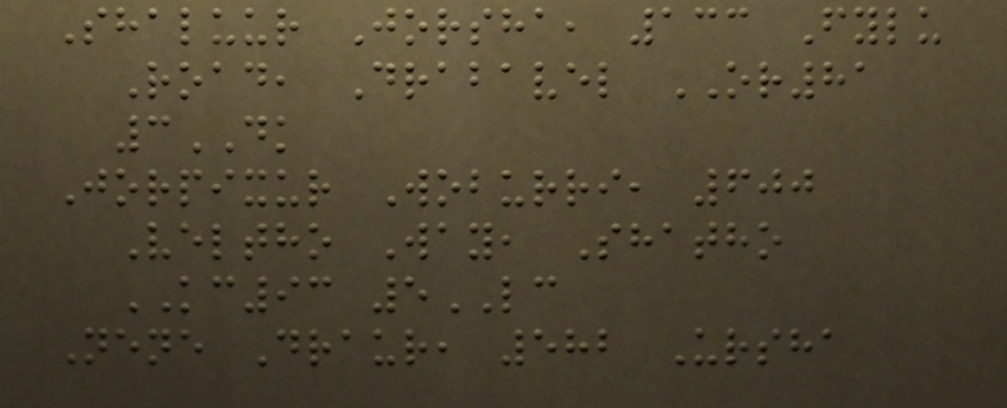Shaluur Jorsha, 133 Fylu
Road, Drabavel OR81
3DK
Jorpixur Woburri, 600
Veltho Way, Shatho
KC93 5LC
Nene Draur, 582 Ursha
